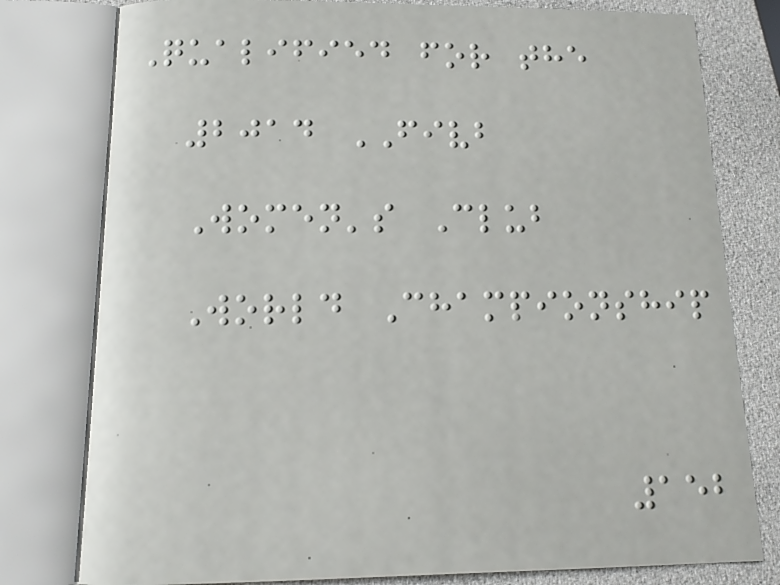Qualified for the
2014 FIVB
Women's Club
World Championship
152
